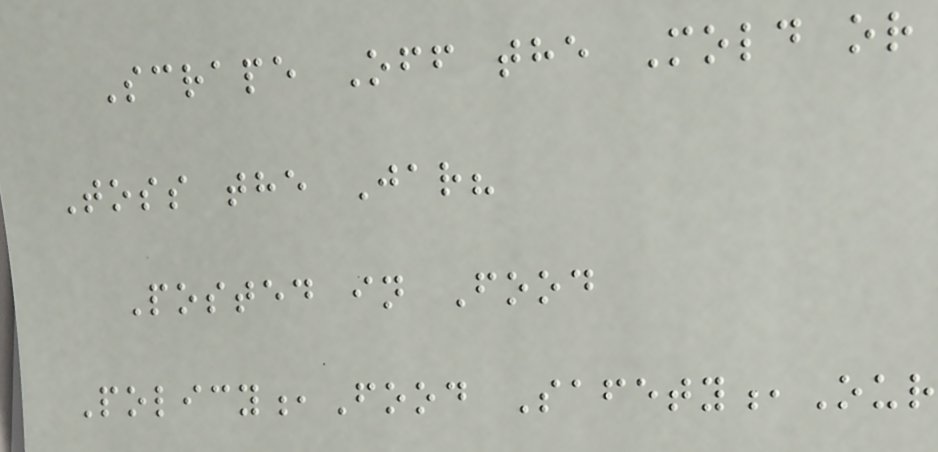Scrape Off the Mold or
Toss the Jar?
Posted in Food
Policy,Food Safety,Our
